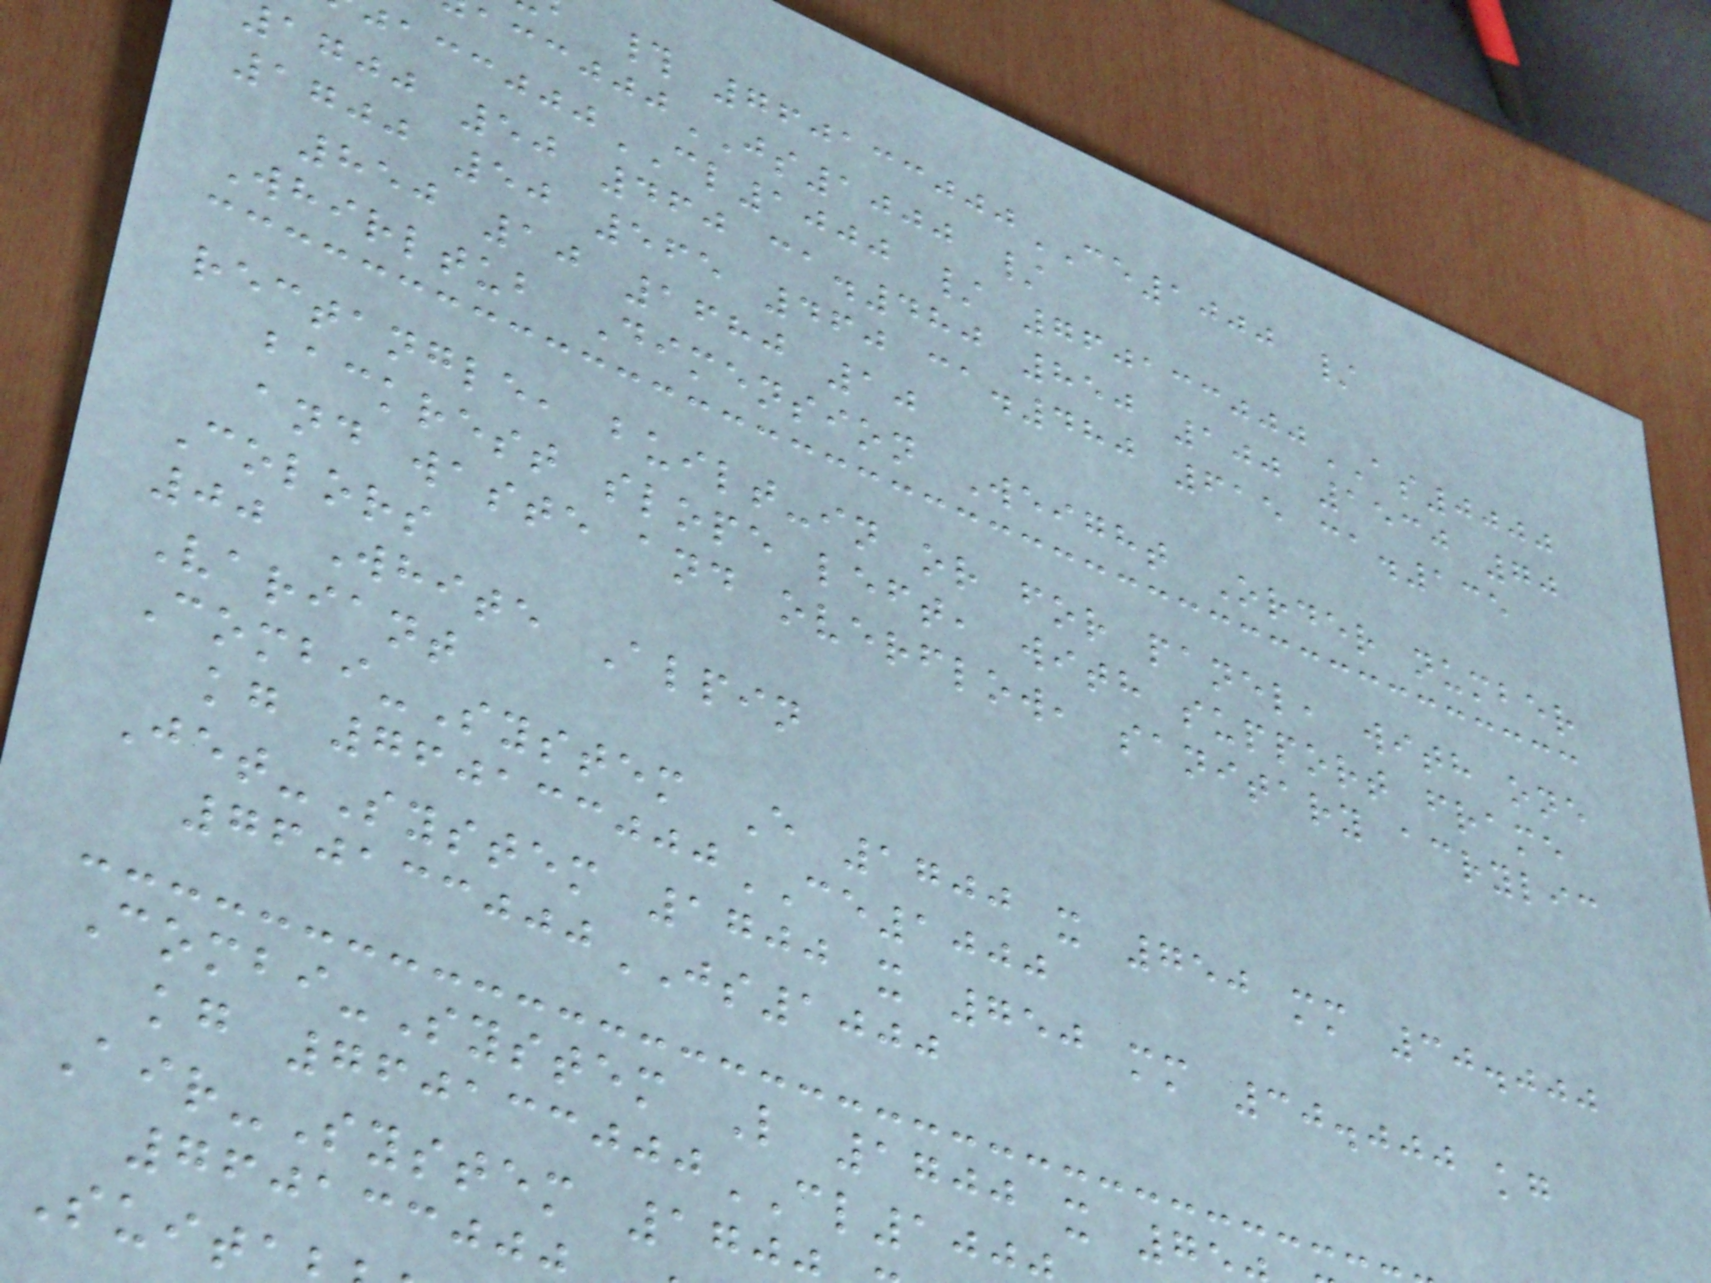# 760133000CE1000 /
JS1000 /
CL1000 / 760133000AS0000
agjj 50 460 ca.480 850 100 1530 70
1700 50 565 460 ca.480 615 ca.135
850 10 1680 10
Whirltub Dimension Weight Order number
rectangle, built-in or for panel, with one
backrest slope left, with support frame
and waste and overflow, sanitary acrylic
Colors
00 White Alpin
Variant
Combi-System E 1700 x 750 mm 30.000
kg 760133000CE1000
Jet-System 1700 x 750 mm 30.000 kg
760133000JS1000
Combi-System L 1700 x 7
kg 760133000CL10
Air-System 170
76013300
Suit
